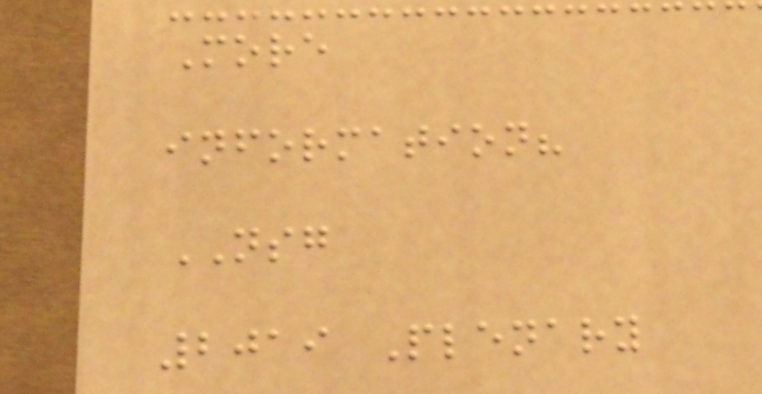More
information?
NSG
2019 Plenary
